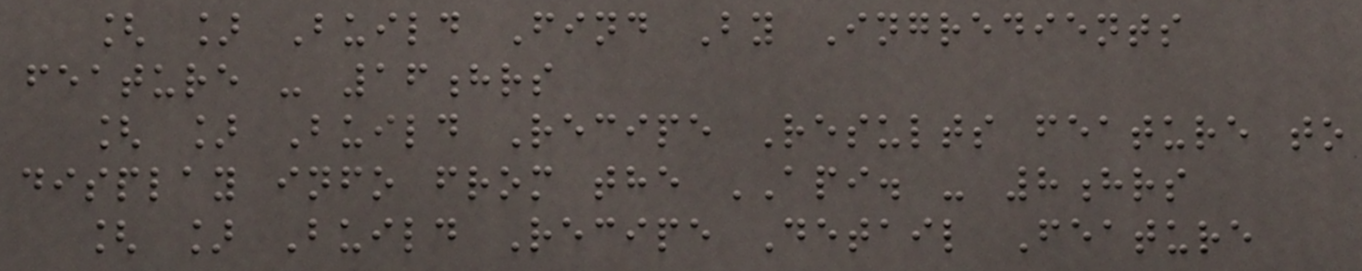[ ] Build Find By Ingredients
feature - 16hrs
[ ] Build Recipe Results feature to
display info from the API. - 8hrs
[ ] Build Recipe Detail Feature
